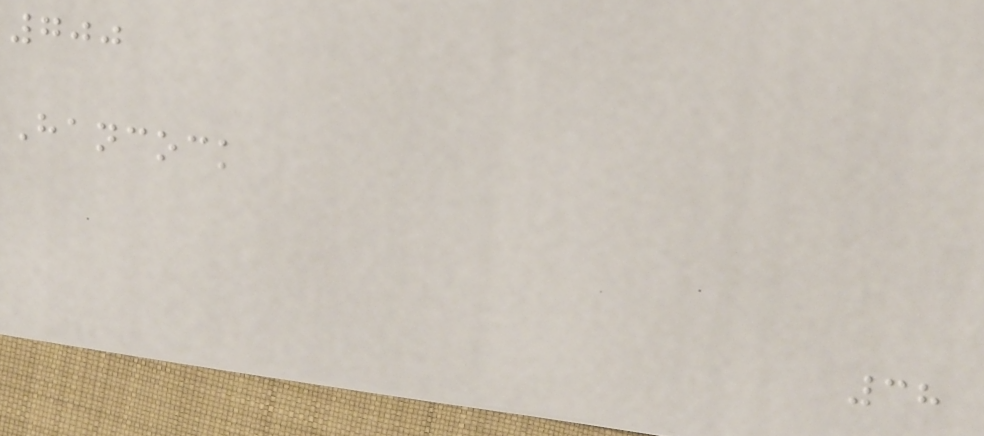700
Hancock
38
